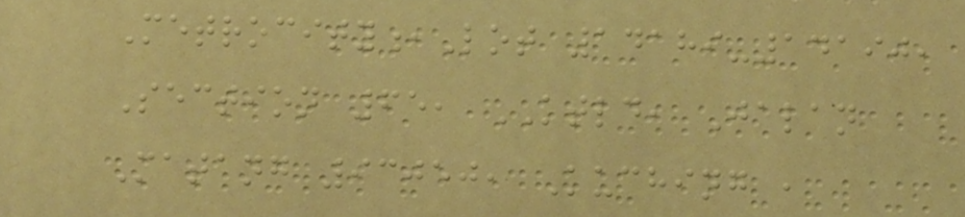Metrocity,Lot 14189-14190,
Section 65, KTLD, Jalan
Matang 93050, Kuching ,
